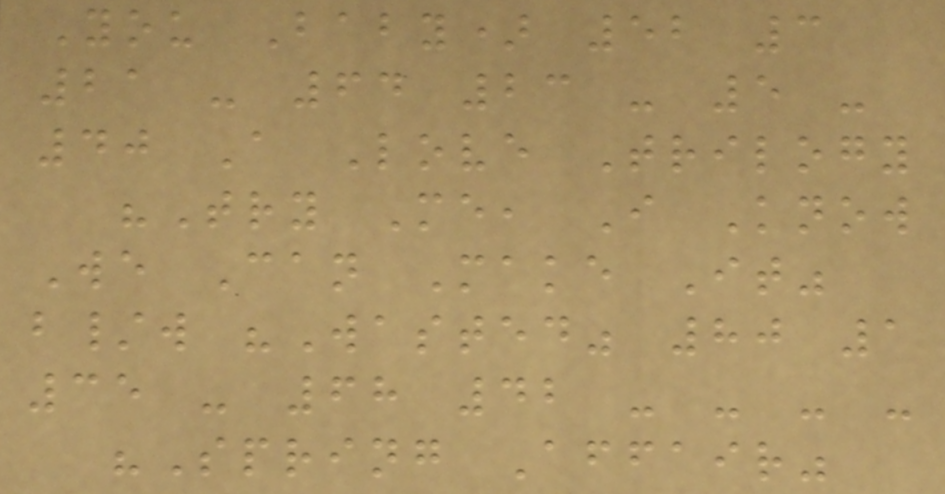You Baby) 52 3
21 - 64 23 - 5 -
40 A Love Trilogy
"Try Me, I Know
We Can Make It"
b/w "Wasted" 80 1
35 - 68 42 - - - -
"Spring Affair"
